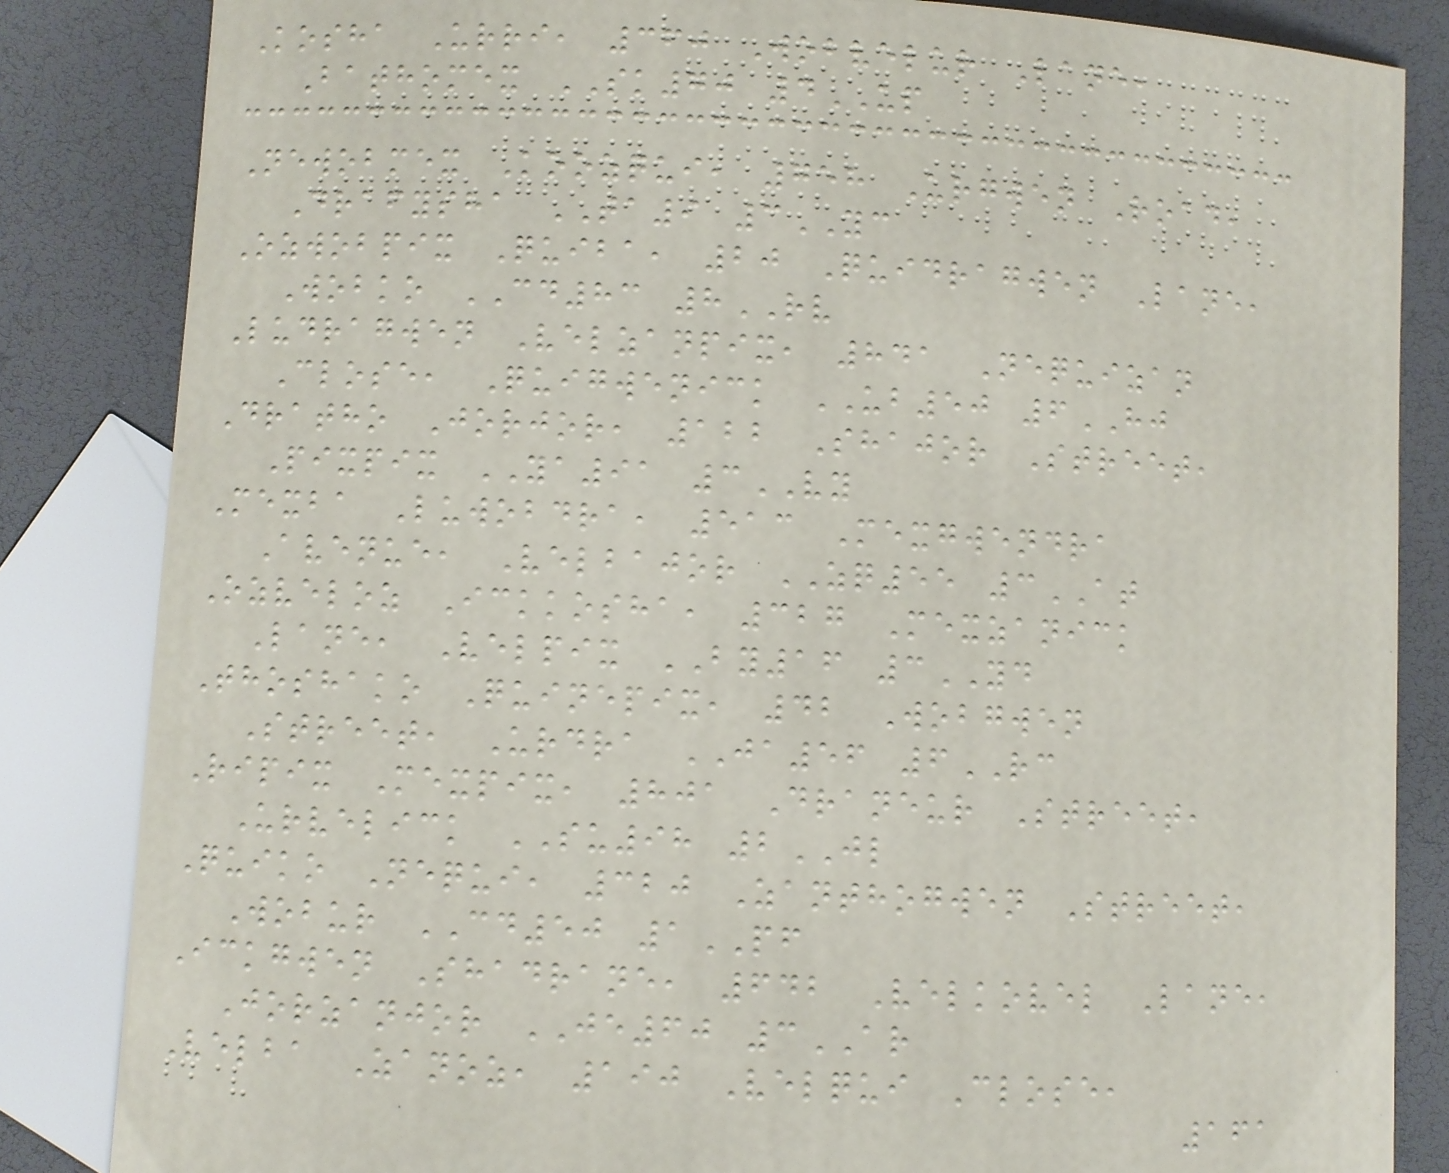Kosha Urri, 360 Wobvelur Lane,
Bathomex SK70 4UP
Newobmex Koozqui, 758 Urgwen Road,
Drafysha TA9 3YC
Ozwobpix Quiba, 20 Quidragwen Lane,
Wobko CD83 8RV
Ludragwen Velzanpix, 841 Nequizan
Close, Quigwenick UB50 6HJ
Dratho Jorjor, 122 Shajor Street,
Pixpix YA91 3VY
Mexba Luwobdra, 513 Mexgwendra
Avenue, Velbajor ZQ55 3AT
Ozveloz Ickkosha, 327 Mexzanick
Lane, Velpix BY16 3YD
Thoshako Quinepix, 42 Wobgwen
Street, Urdra JA56 6RC
Ripix Mexpix, 801 Draneur Street,
Urvelick SU98 2JL
Quiko Nequi, 320 Zanthogwen Street,
Wobur CD50 1PF
Ickgwen Shadrane, 642 Velkovel Lane,
Jorzanjor JE60 3AR
Velba Zanoz, 190 Velqui Close,
161
